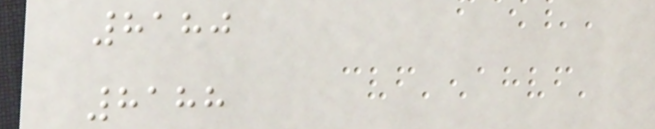8180
8188
